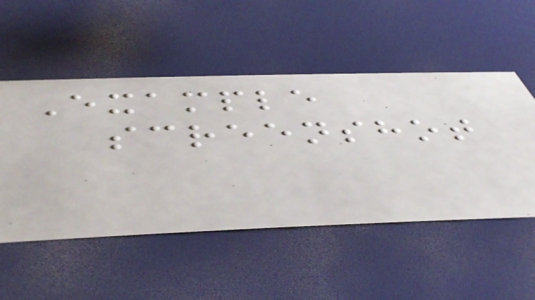Example
screenshot
